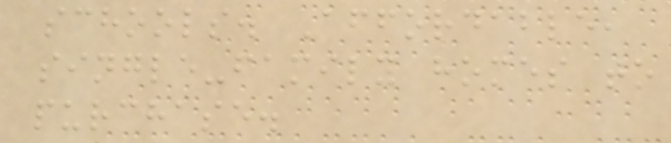schools. Affordable,
single-family homes to
purchase.
